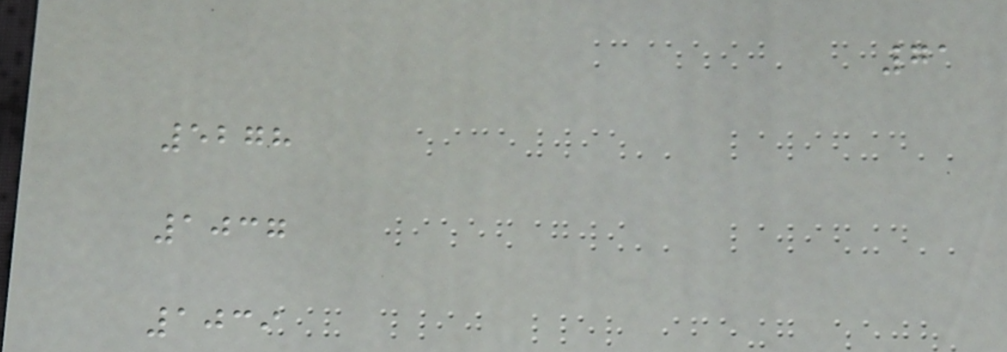71
5278
1037
1039
